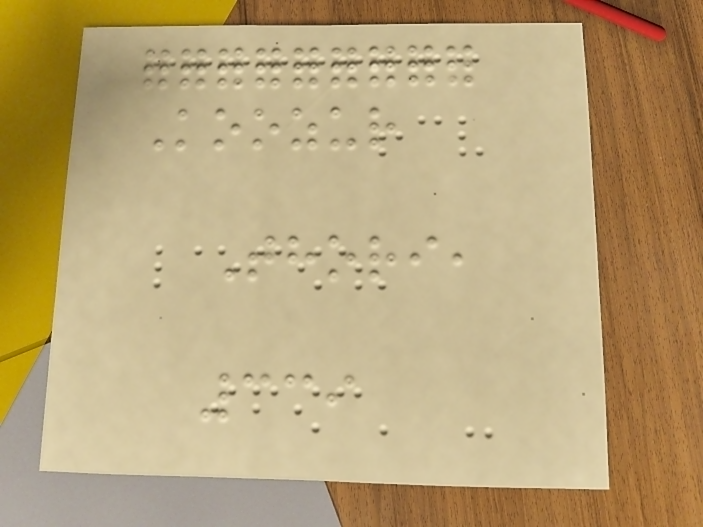Koozur
Thori,
339
